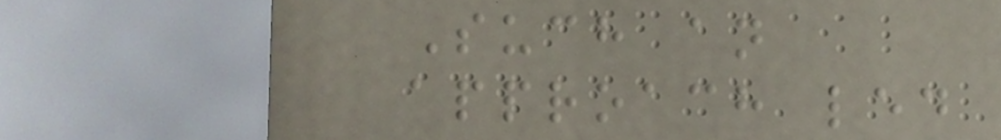Such an
approach led
